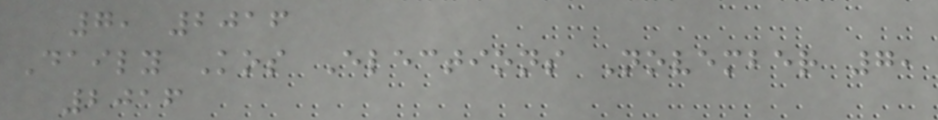7, 2016
Daily Kos Elections November 7,
2016
